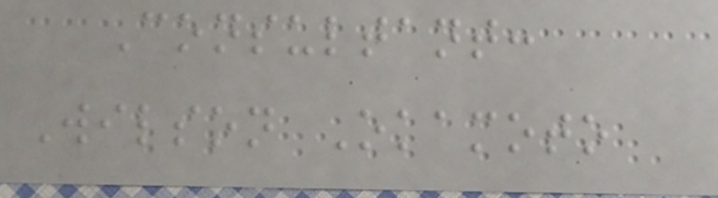Consultant:
Wilson Okamoto
